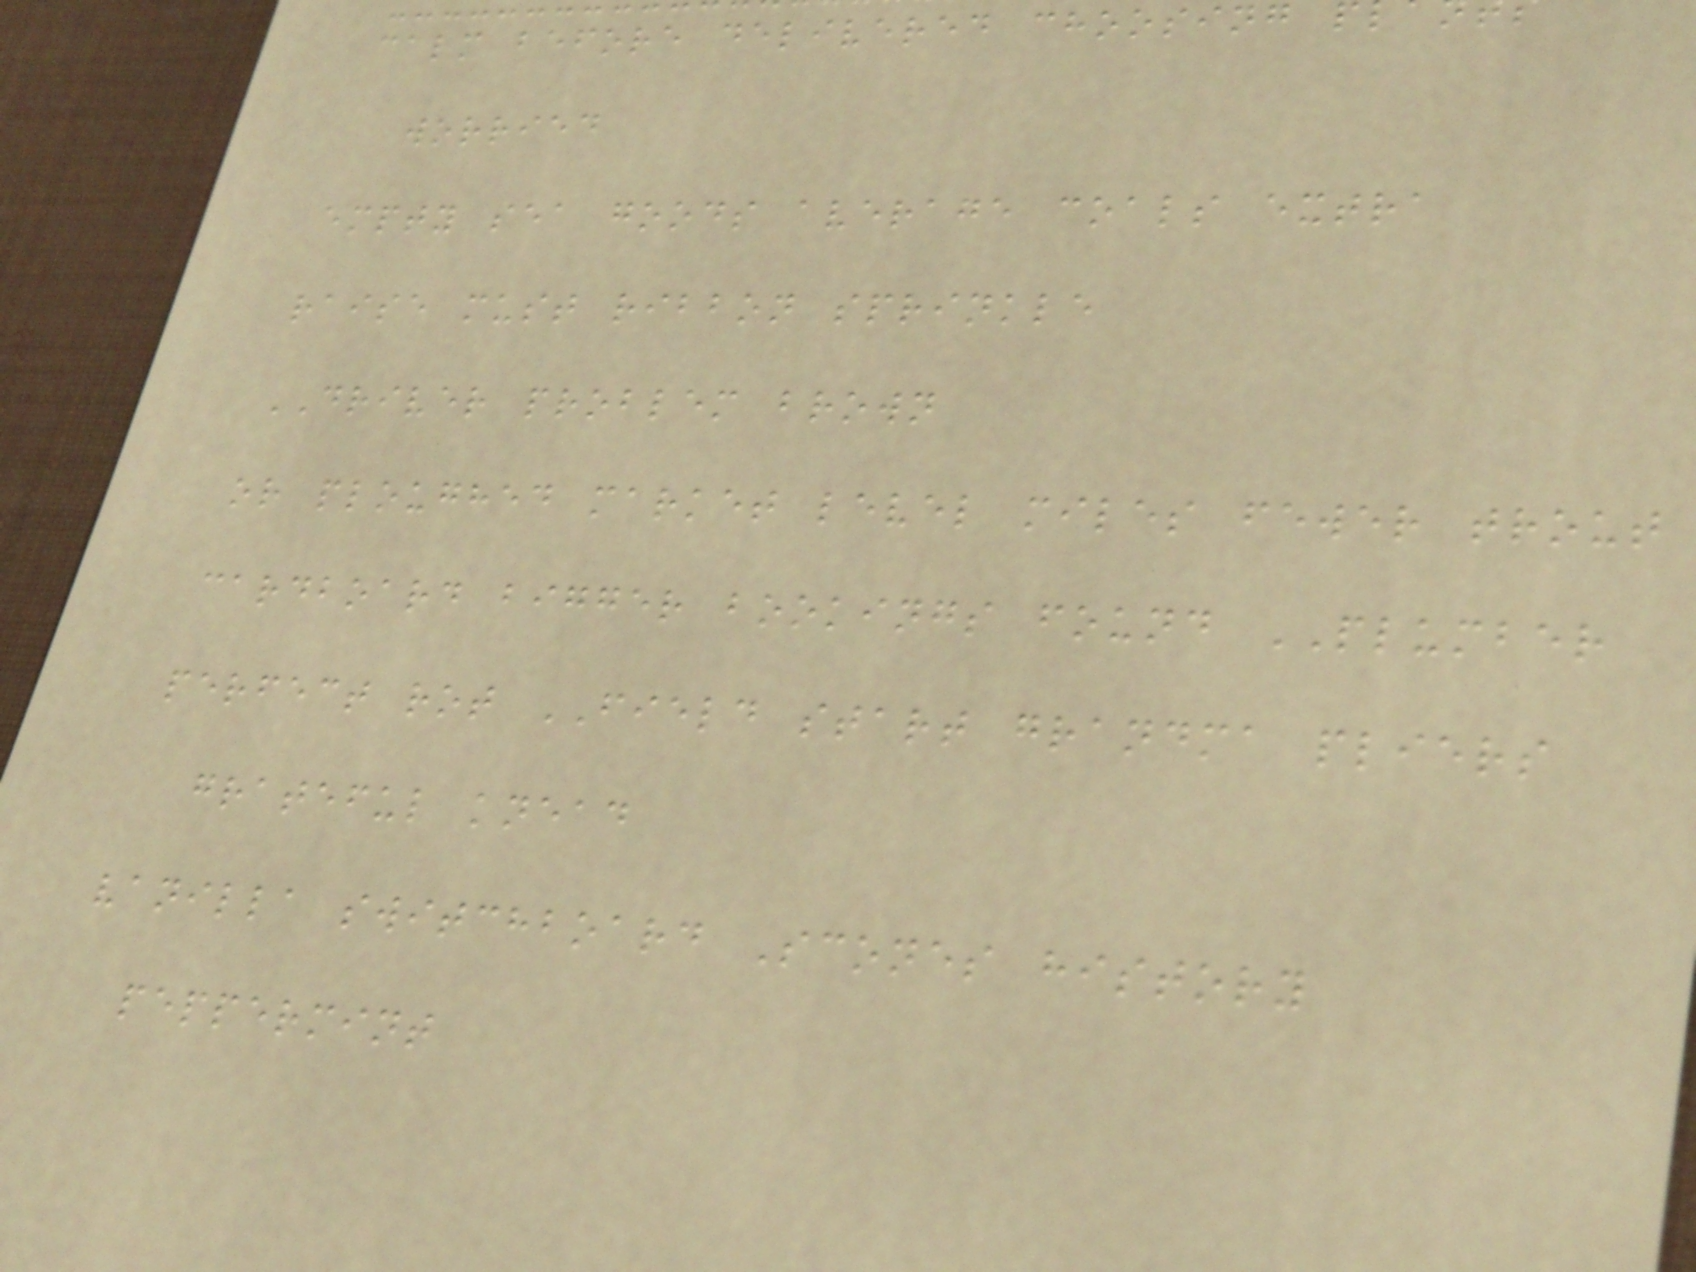calm before delivered choosing
worried
empty sea goods average coals extra
raise must ribbon sprinkle
DRIVER problem brown
or ploughed market level miles fewer trout
cardboard bigger bookings found PLUMBER
perfect rot FIELD start grandma pliers
grateful knead
vanilla switchboard Scones history
peppermint
